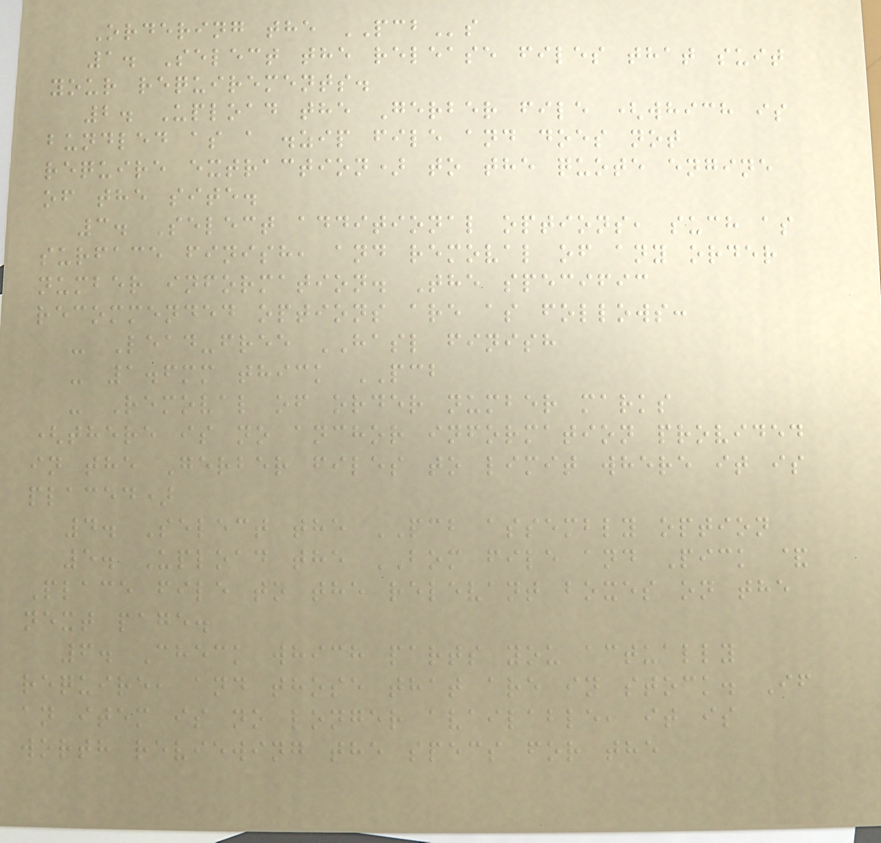Ordering the PCBs
1. Select the release files that suit
your requirements.
2. Upload the Gerber file (which is
bundled as a .zip file and does not
require extraction) to the quote engine
of the site.
3. Select additional options, such as
surface finish, and removal of any order
number information. The specific
recommended options are as follows:
- Lead-free HASL finish
- 1.6mm thick PCB
- Removal of order number marks
(there is no anchor information provided
in the Gerber files to limit where it is
placed)
4. Select the PCB assembly option
5. Upload the BOM file and Pick &
Place file to the relevant boxes on the
next page.
6. Check which parts you actually
require, and those that are in stock. If
an item is no longer available, it is
worth reviewing the specs for the
